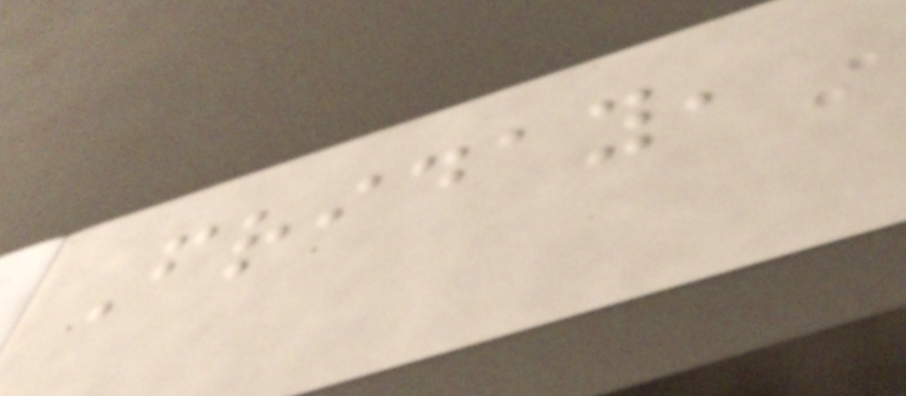Friday,
